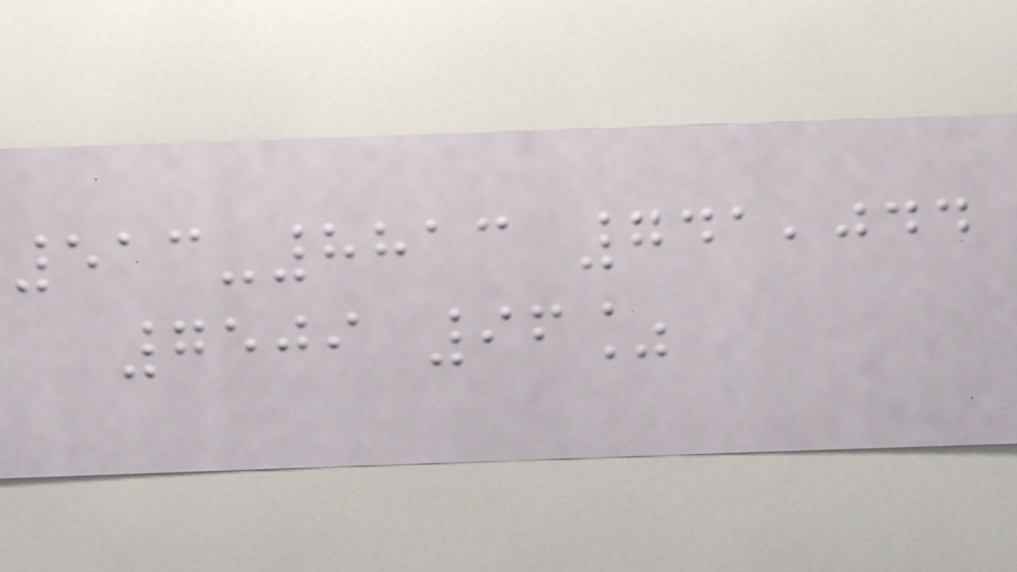513-8813 741,044
7509 96%
